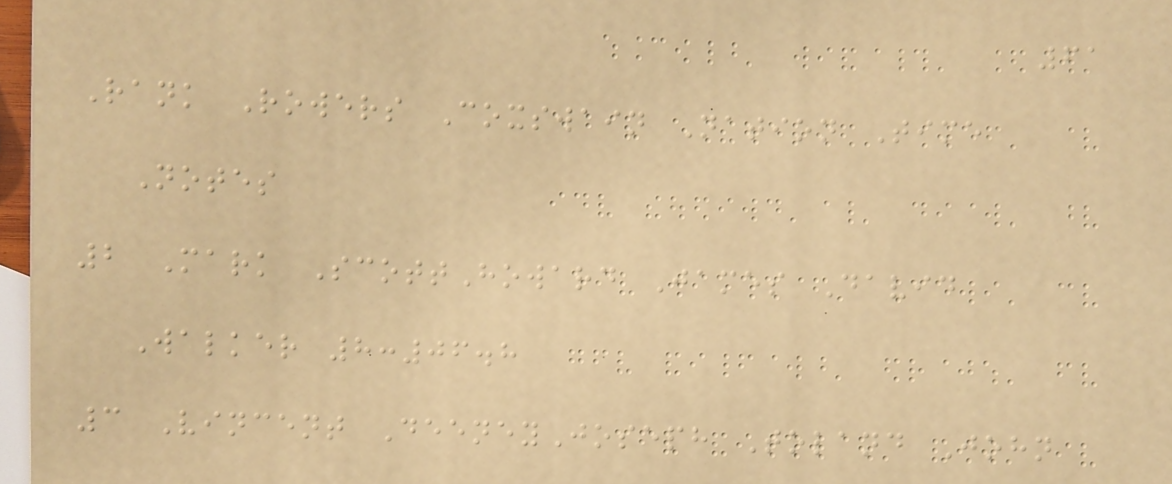61
Rank Rowers Coxswain Nation Time
Notes
2 Mark ScottHoward James David
Walker 8:06.8
3 Vincent DeeneyJoseph Toland John
